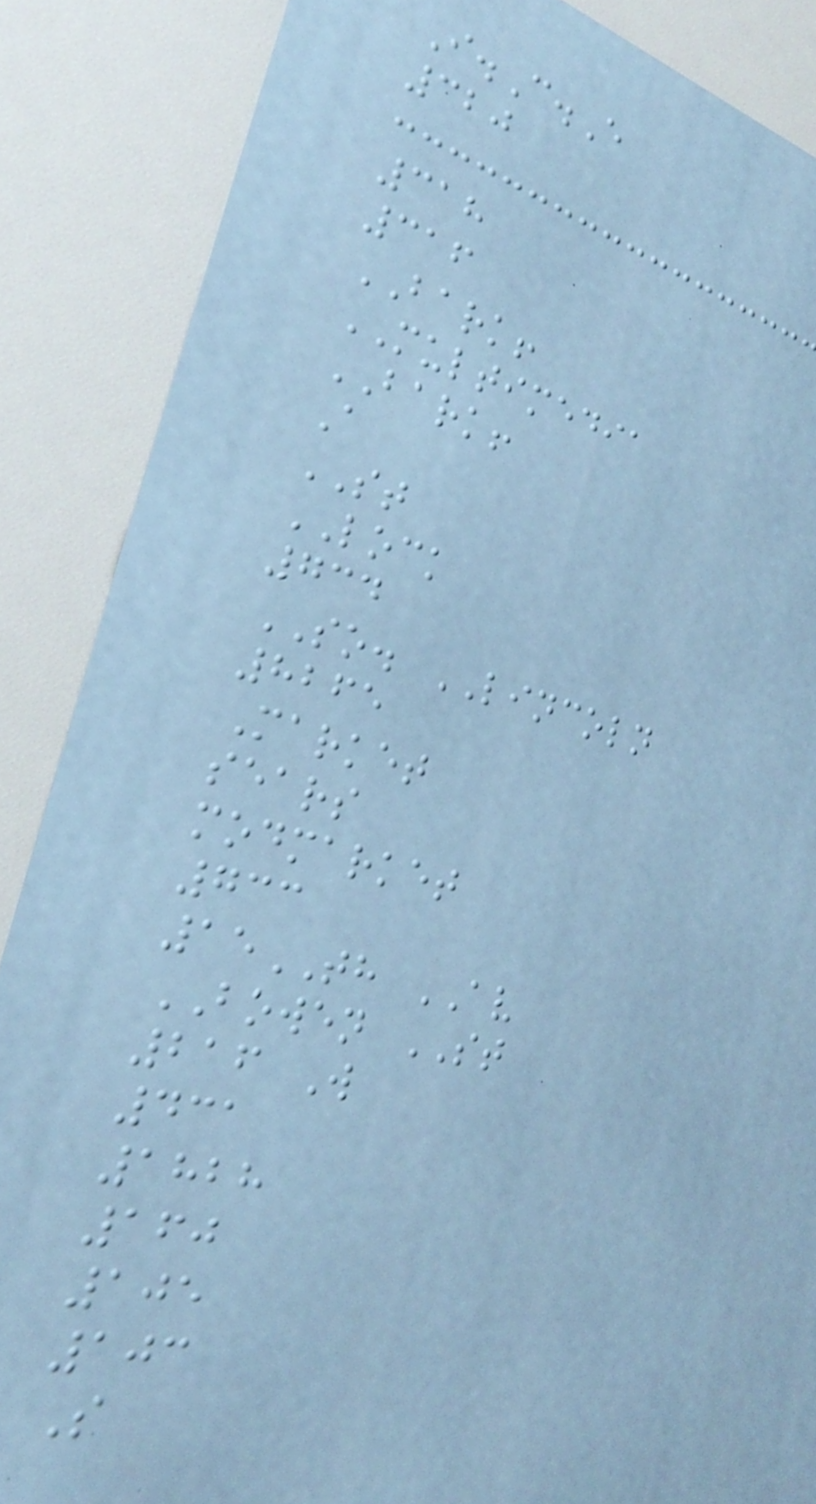I.C.E
320
318
316
BARK!
MULTIMEDIA
BARK!
A
ST
LOCK
734
SO. LINCOLN
8265
Market
sears
modmarket
733
15TH AV
BOWEN ST
216 W
431
1828
160
105
103
S
